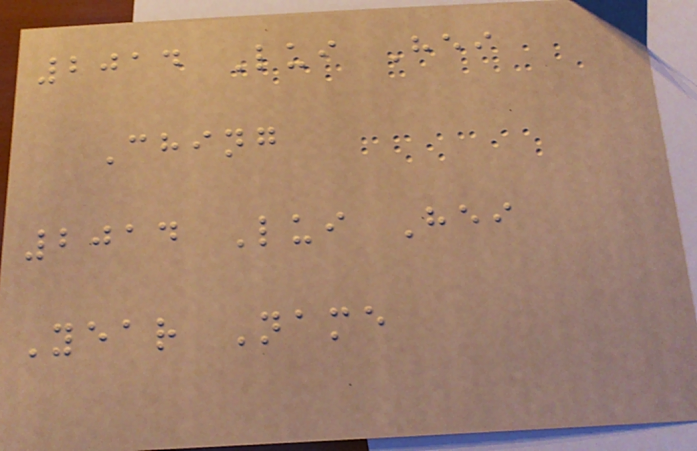2014 Lui Hei
Ching
2014 Lui Hei
Year Name
